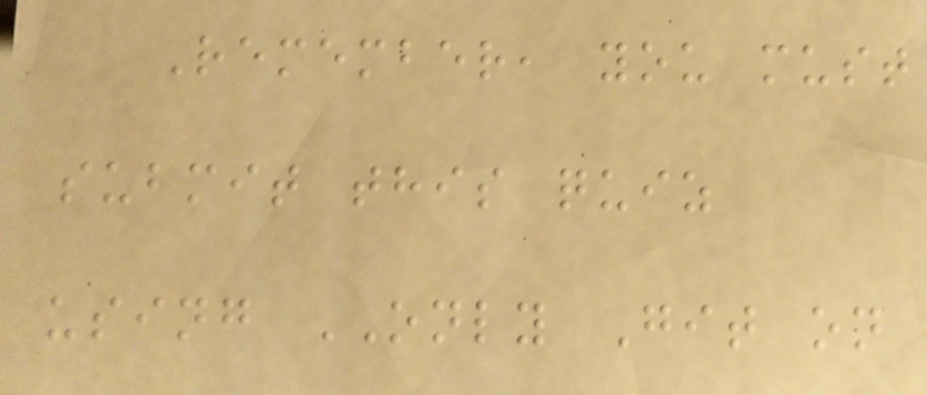Remember, you must
submit this quiz
using ONLY Git on
